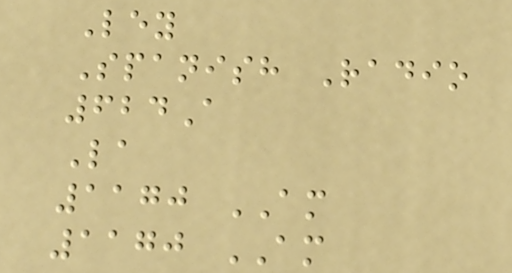Ley
Spanish Radio
624A
La
1170 AM
1170 AM
